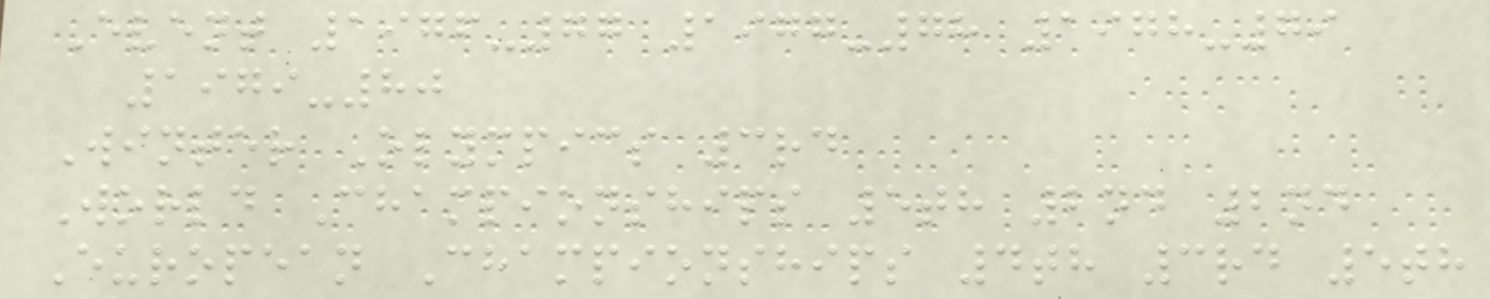Event 1976-77 1977-78 1978-79
1979-80
Winter Olympics 3rd
World Championships 5th 2nd 2nd
European Championships 4th 3rd 5th
